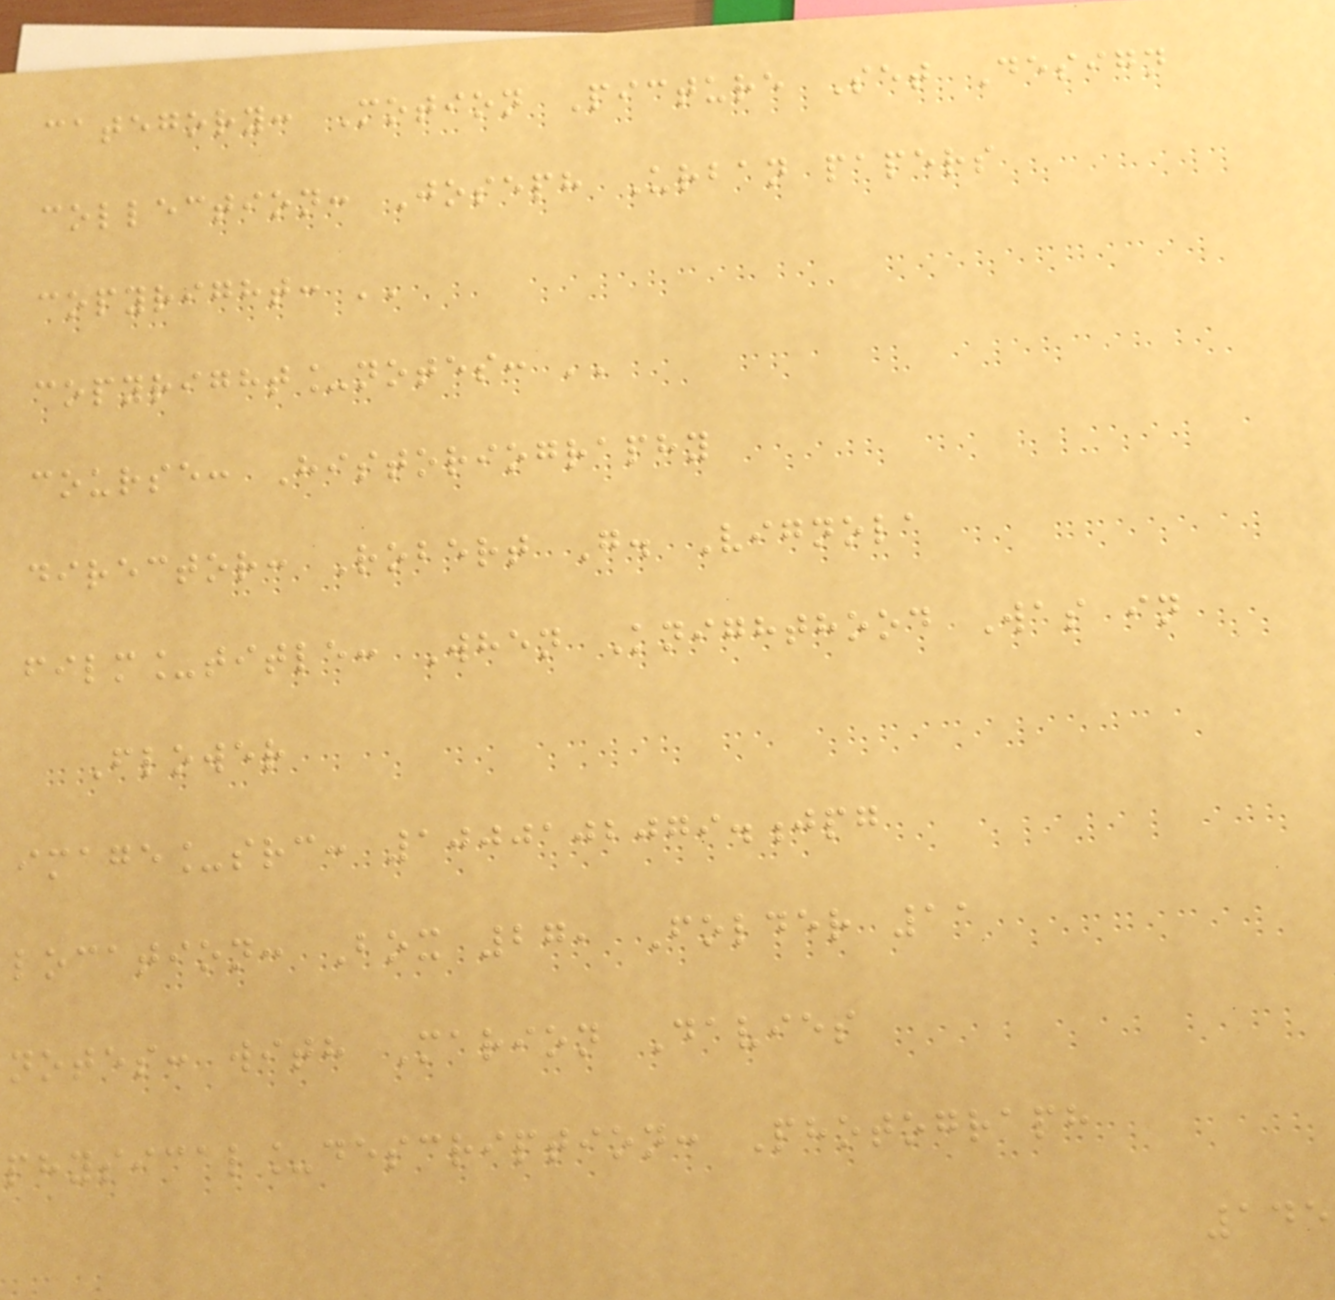category: Motion Picture Set Design
collection: Joseph Urban papers
copyright: ''
copyright_notes: ''
course: Historiography
director: Robert G. Vignola
film_title: When Knighthood Was in
Flower
image_src: 1000102079.jpg
location: Box 27, Folder 11
notes: with Marion Davies
physical_description: Photograph
145
